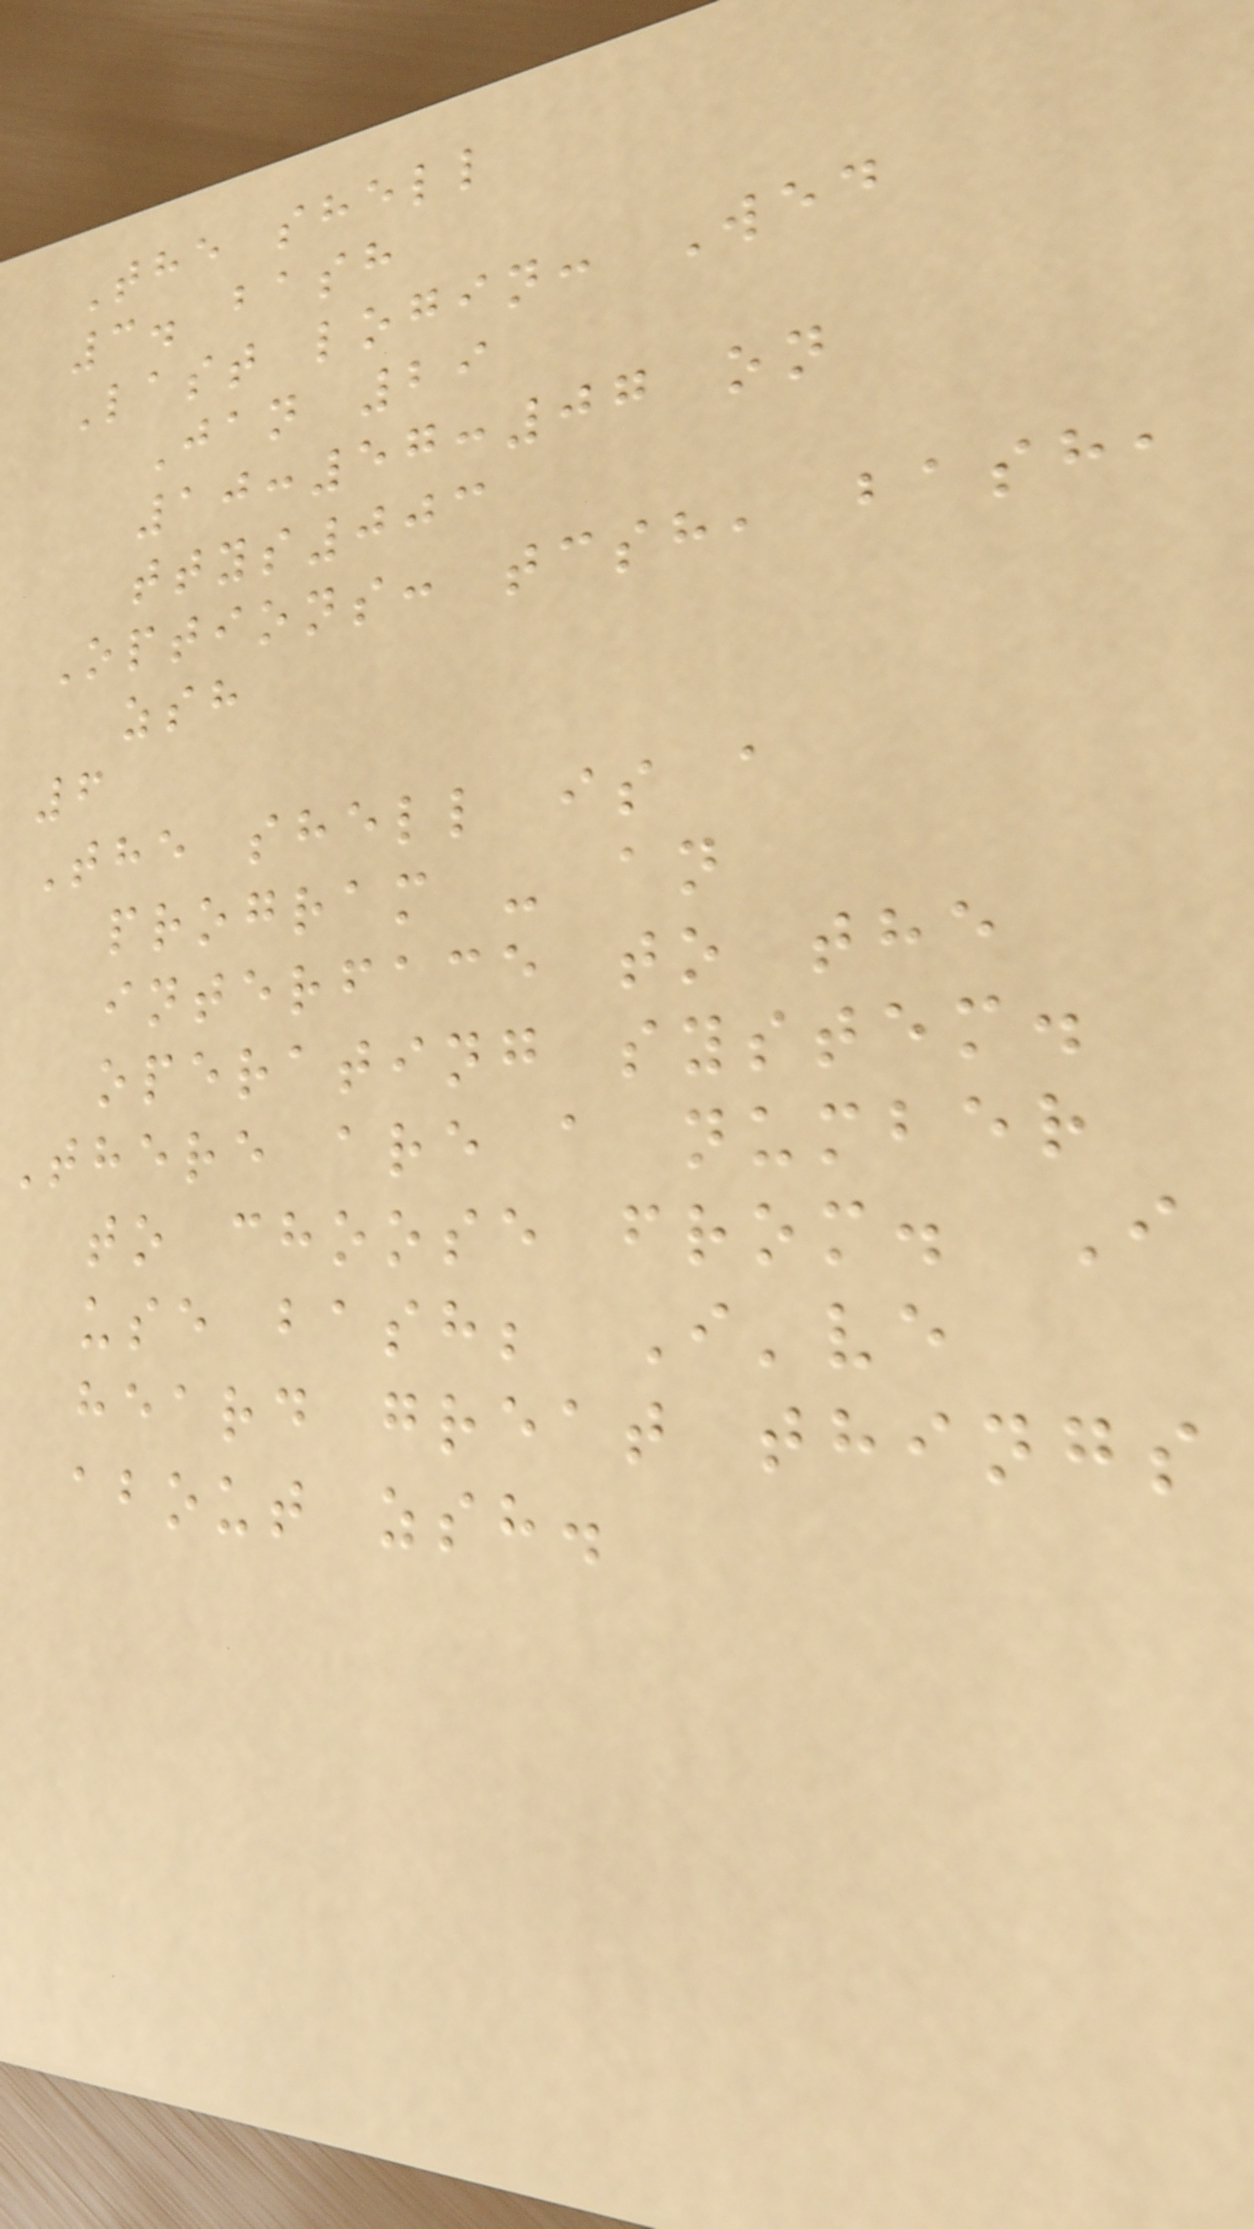The shell
3. bash
Last login: Wed
Jan 29
10:57:07 on
ttys003
Options: tcsh, bash,
zsh
6
The shell is a
program - an
interface to the
operating system.
There are a number
to choose from. I
use bash; I've
heard great things
about zsh.
